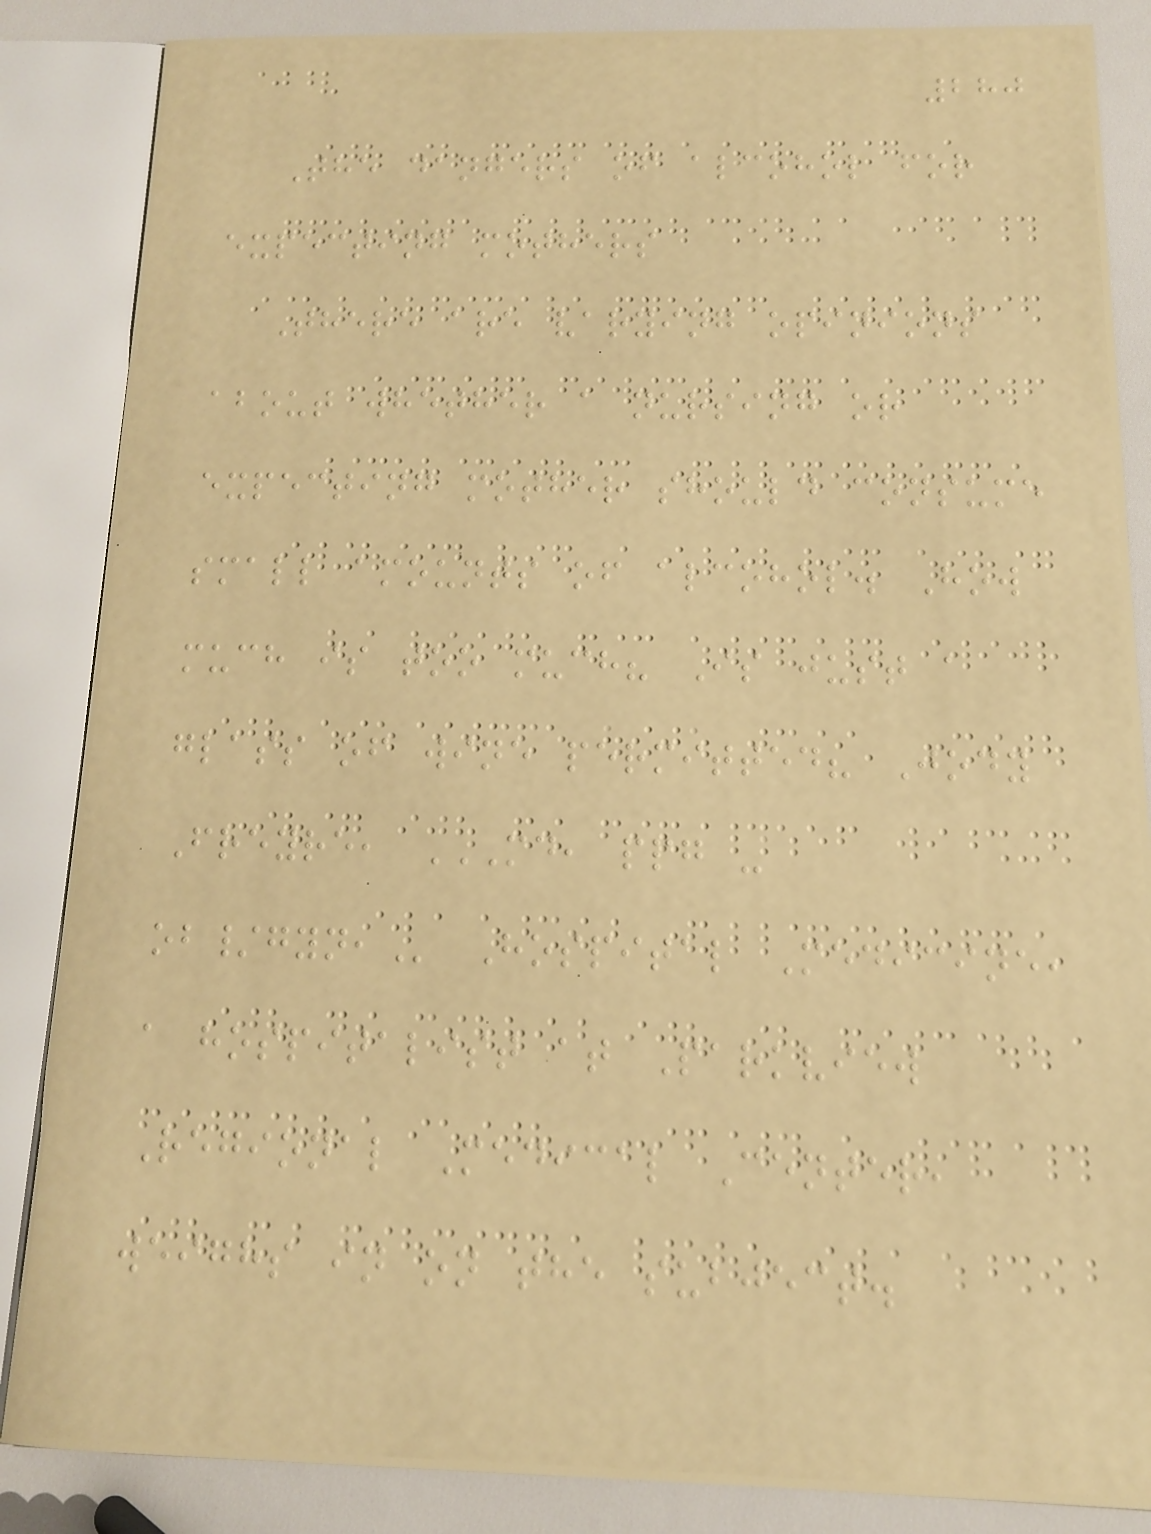280
The dangers of alcohol for
expecting mothers
There are varying opinions
about whether a nursing or
expecting mother should consume
small amounts of alcohol. How
much is too much? Is just a
glass of wine permitted? Jody
Freyre, MD, PPG -
OB/GYN, Hospital Medicine,
a hospitalist at Parkview
Regional Medical Center,
weighs in on the subject.
